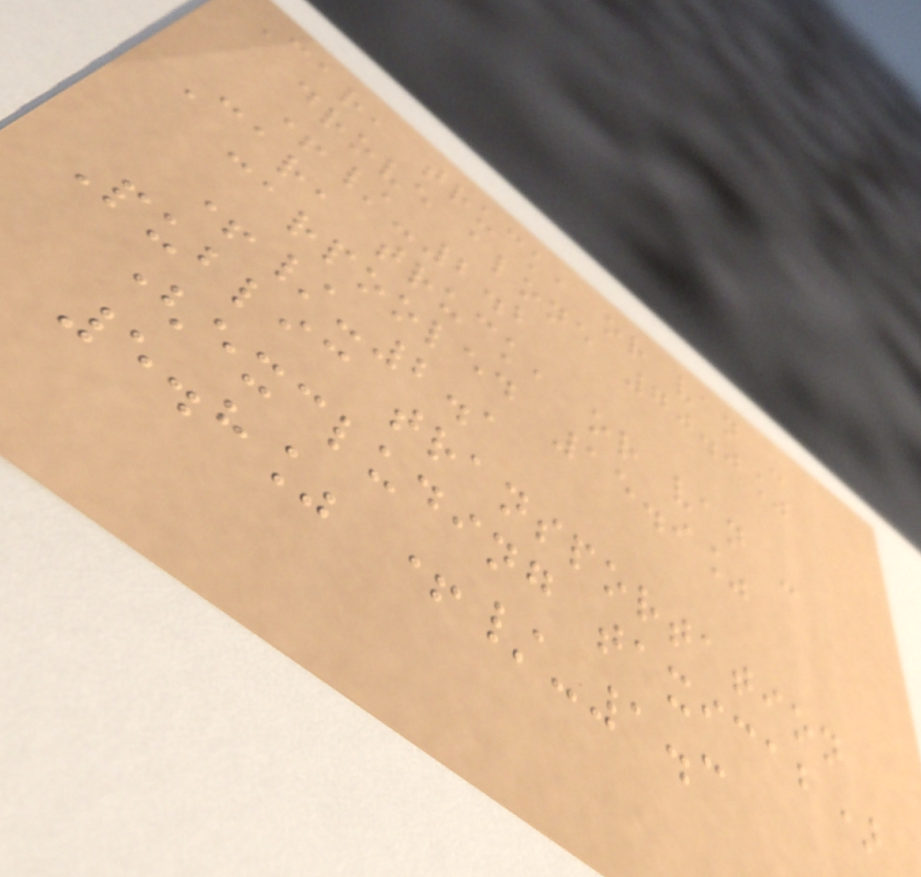Car, truck, or van -
drove alone 70.0%
+/-2.2
Car, truck, or van -
carpooled 15.9%
+/-2.1
Public transportation
(excluding taxicab)
5.8% +/-1.3
